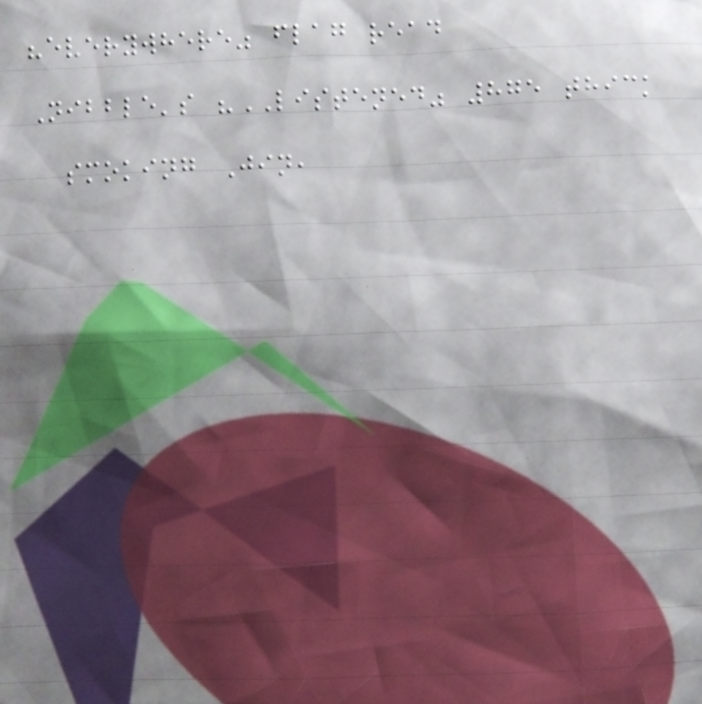"everywhere" flag read
Nibble's "LISTENED" 875 thick
smoking Jin,
